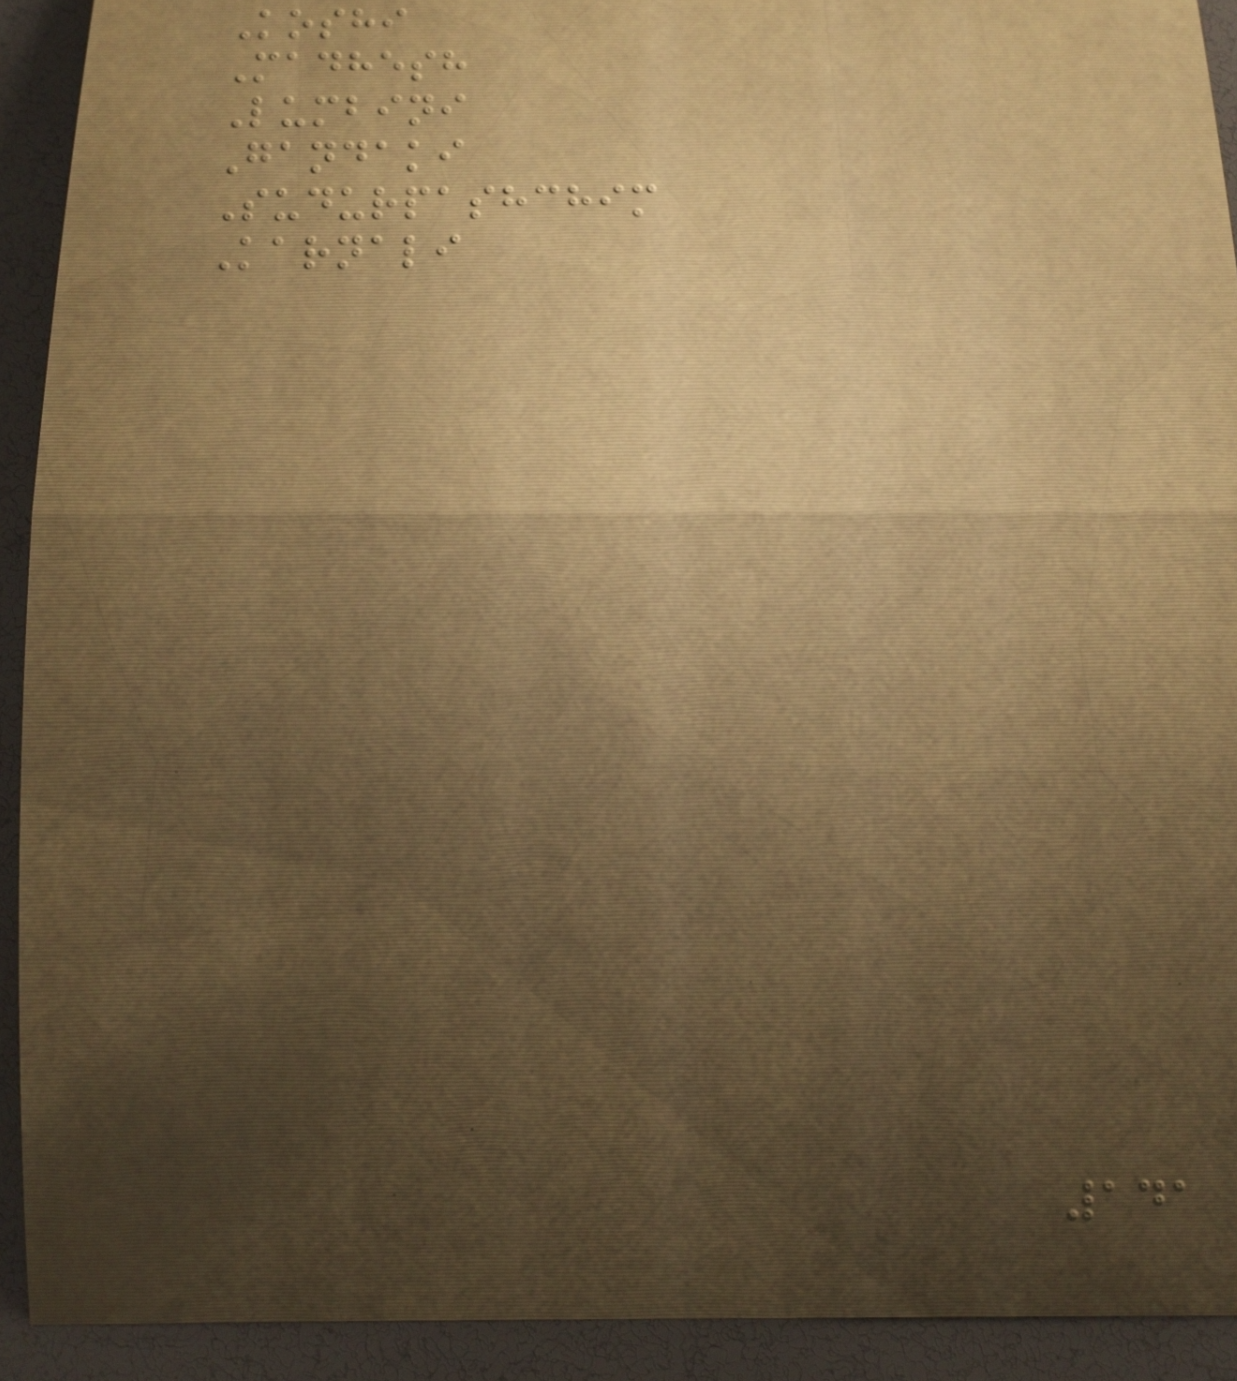Koshi
Madhesh
Lumbini
Gandaki
Sudurpashchim
Karnali
141
